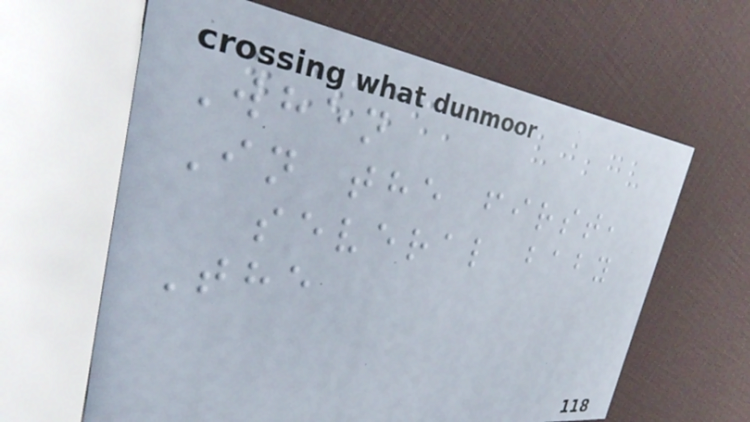When
In the first,
several baby
The
